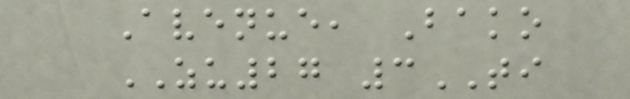Avenue, Bako
ZU27 3TI
